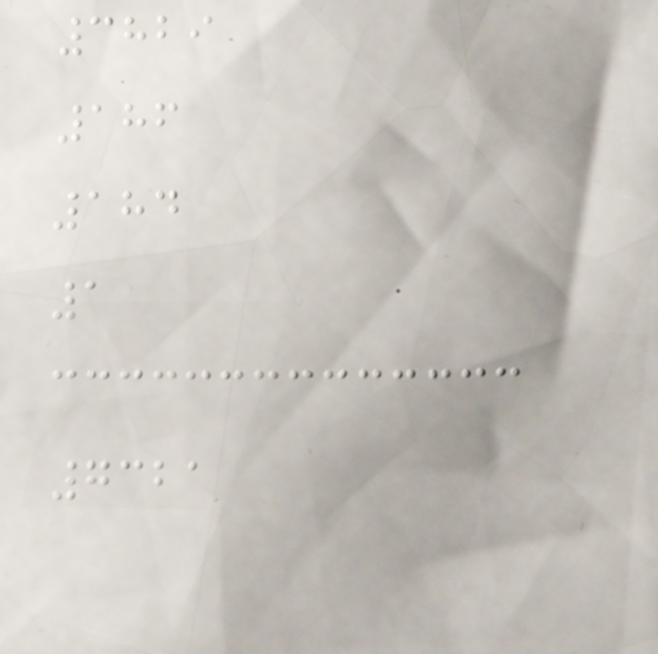3829
186
184
1
7321
